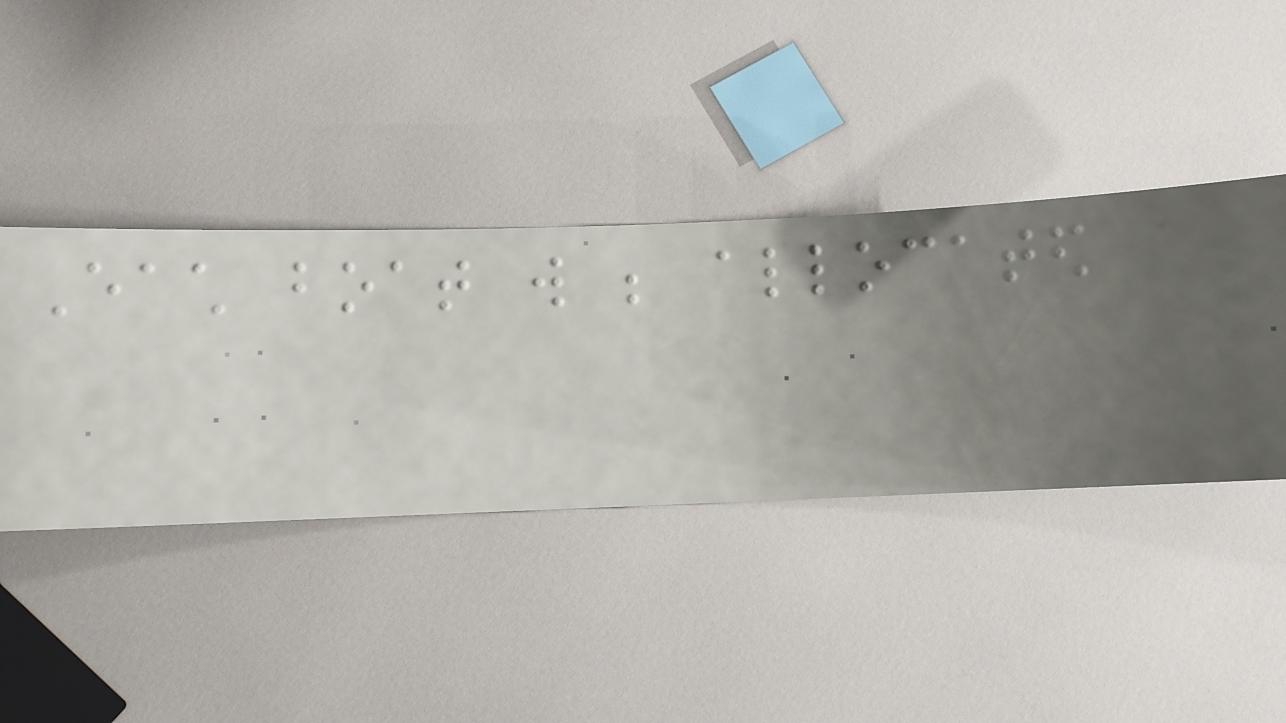Each boat will be allocated a
